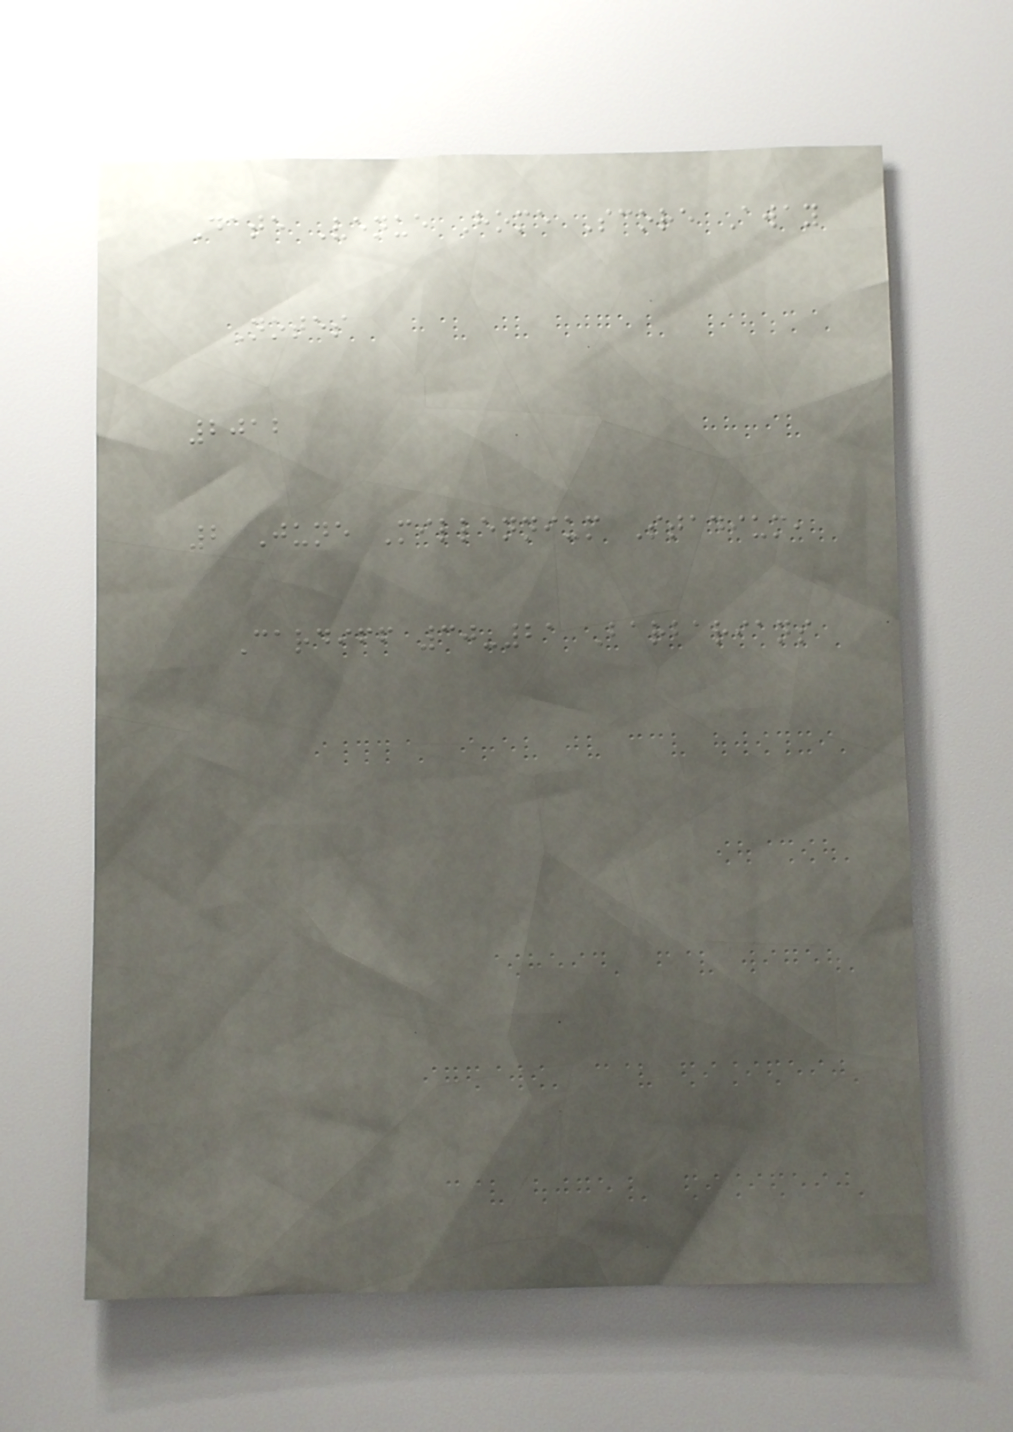Date Venue Home Score Away
Notes
2012
2 June Millennium Stadium,
Cardiff 30-21 Barbarians
